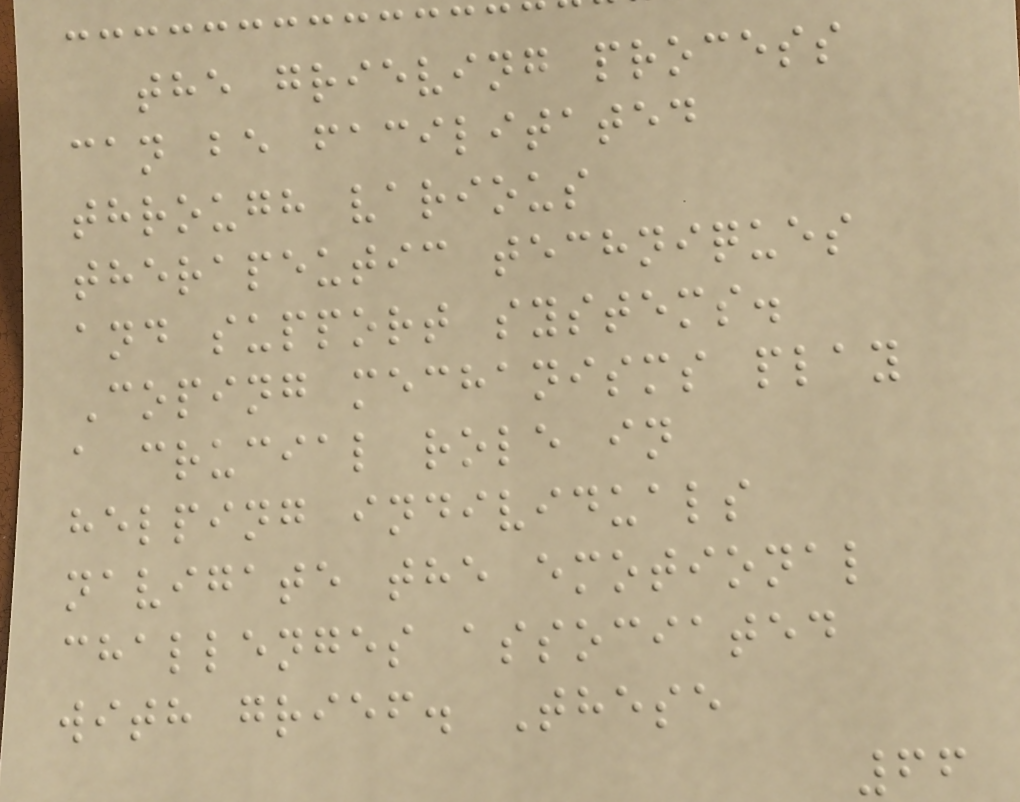the grieving process
can be facilitated
through various
therapeutic techniques
and support systems.
Coping mechanisms play
a crucial role in
helping individuals
navigate the emotional
challenges associated
with grief. These
66
